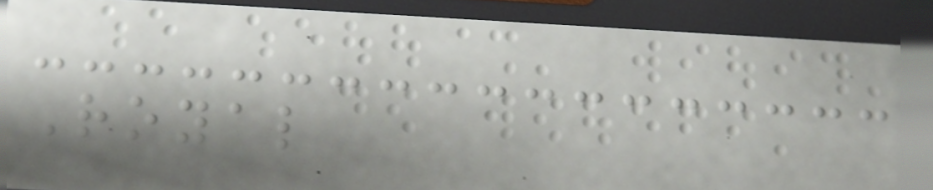Royal
